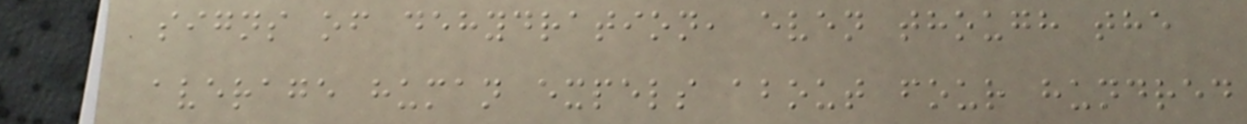signs of dehydration, even though the
average human expels about four hundred
